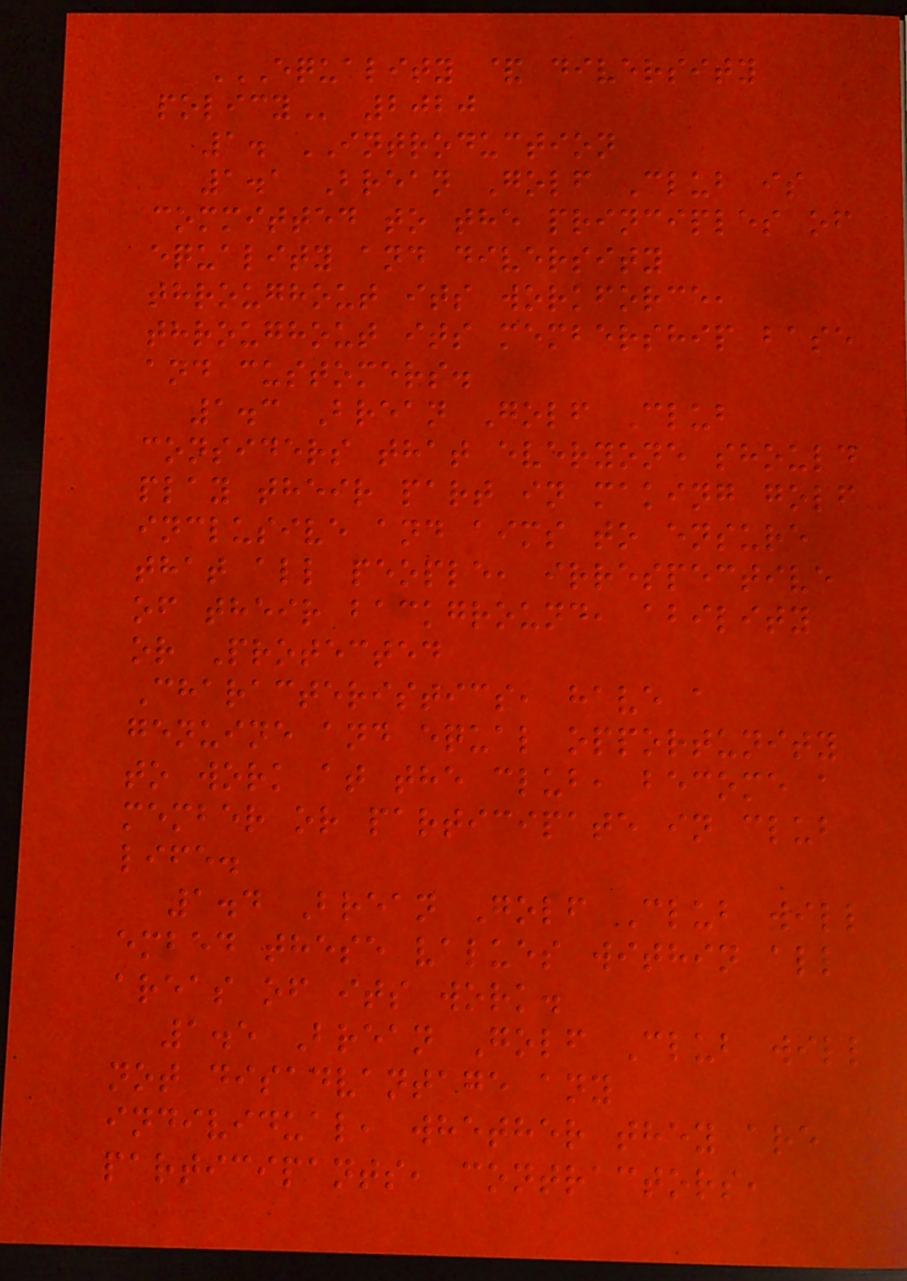EQUALITY & DIVERSITY
POLICY 2020
1. INTRODUCTION
1.1 Brean Golf Club is
committed to the principles of
equality and diversity
throughout its workforce,
throughout its membership base
and customers.
1.3 Brean Golf Club
considers that everyone should
play their part in making golf
inclusive and aims to ensure
that all people, irrespective
of their background, ability
or Protected
Characteristics, have a
genuine and equal opportunity
to work at the club, become a
member or participate in club
life.
1.4 Brean Golf Club will
embed these values within all
areas of its work.
1.5 Brean Golf Club will
not disadvantage any
individual, whether they are
participants, contractors,
